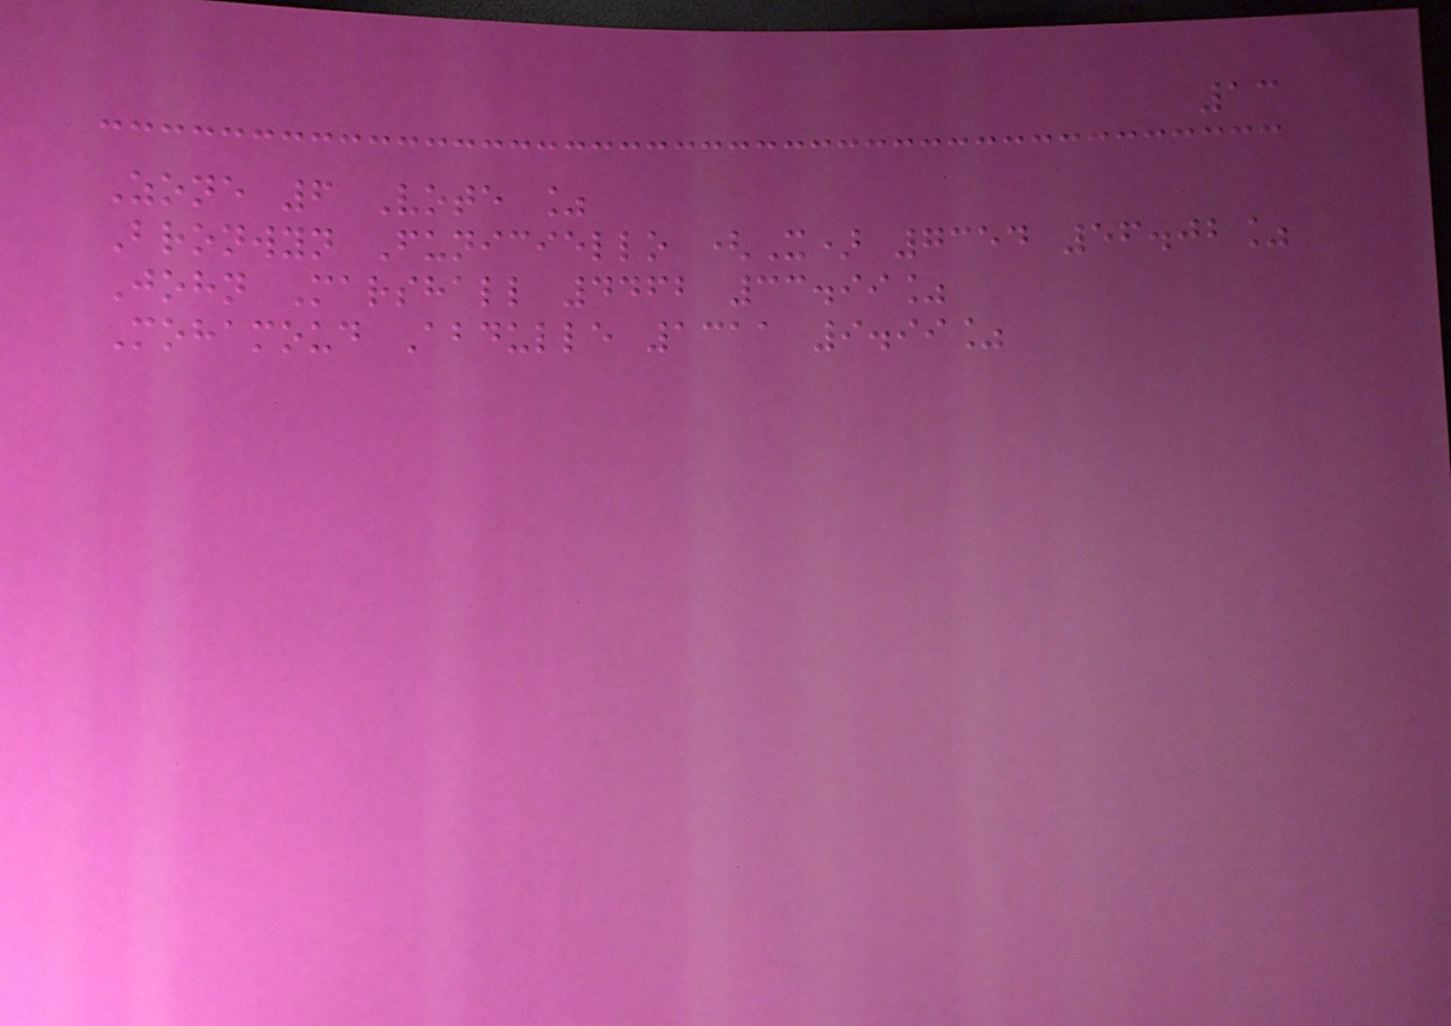13
Zone 6 Vote %
Bronwyn Funiciello (X) 7354 56.02%
John Marshall 4462 33.99%
Mohamoud Abdulle 1311 9.99%
